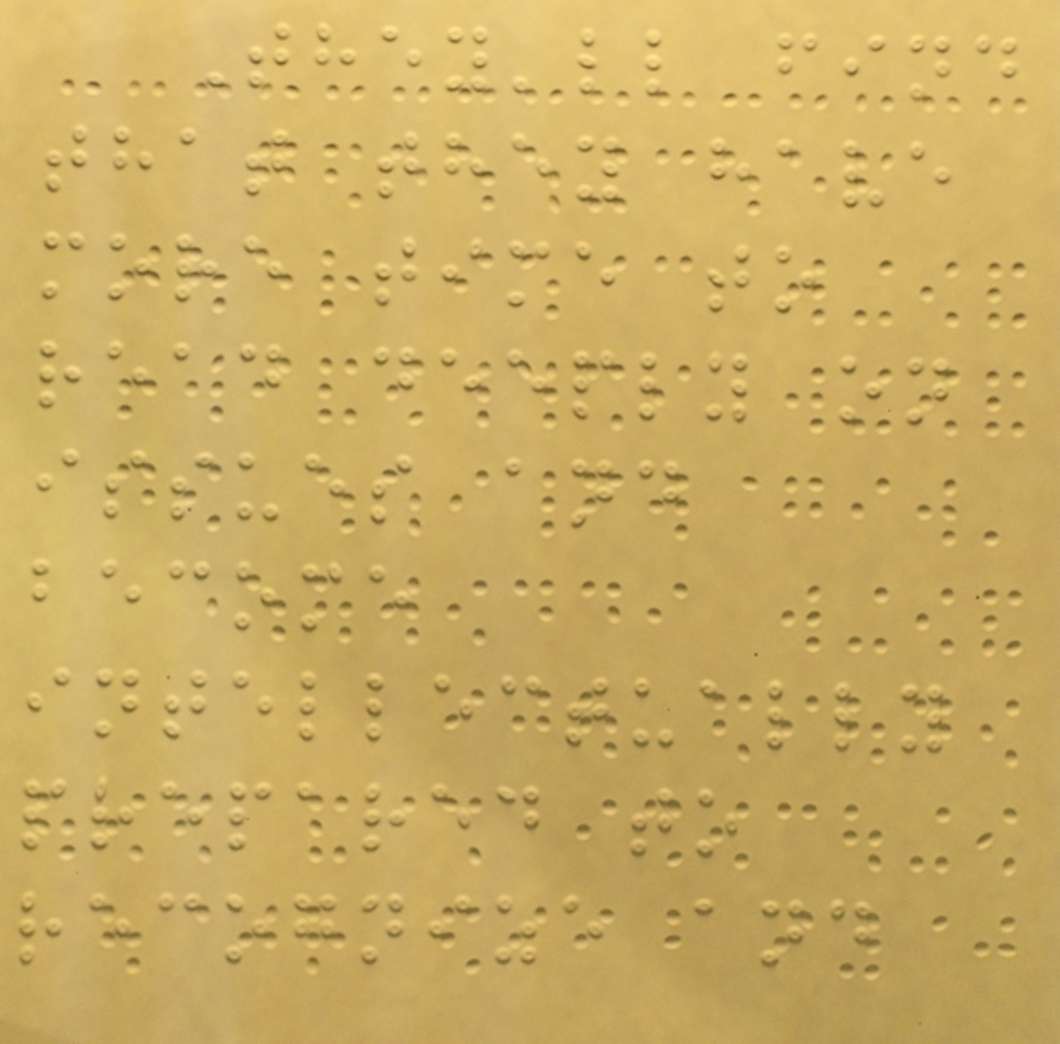They'll find
that they have
more time to
read deeply on
issues and
become
intellectually
prepared to
recognize and
